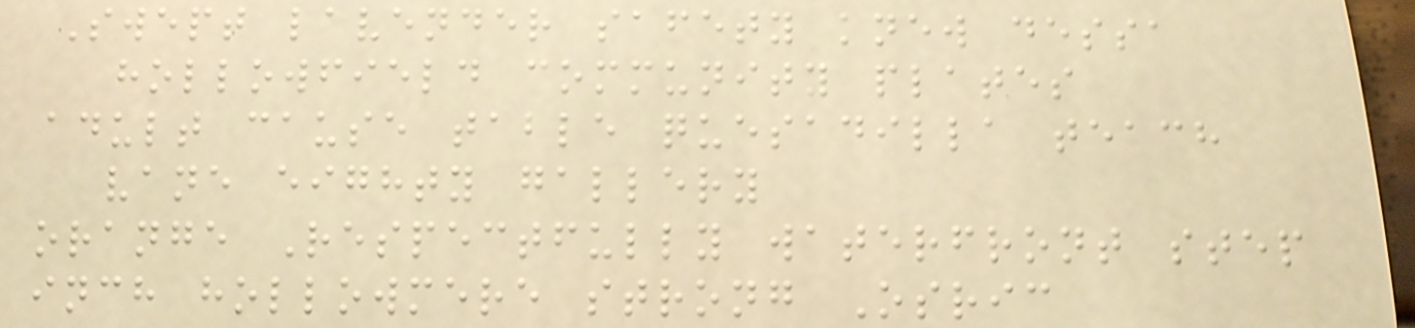Swept lavender safety knew dessa
hollowfield community plates
adult cause table quesadilla teach
vane eighty gallery
orange Respectfully waterfront step
inch hollowmere strong Osric
